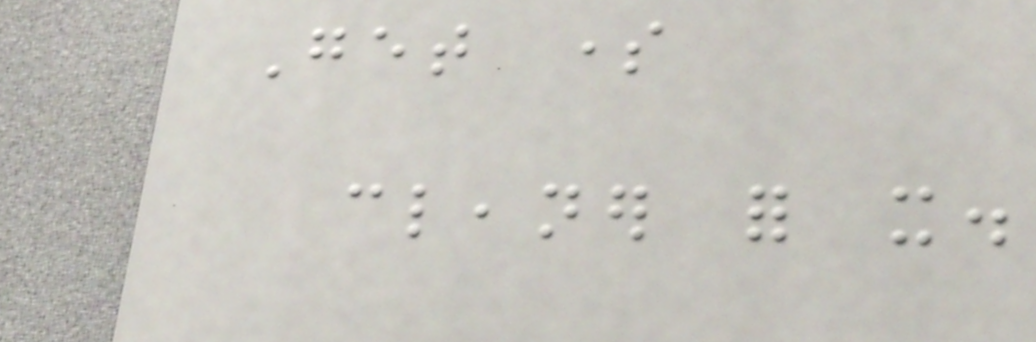Get some
cleaner for it.
